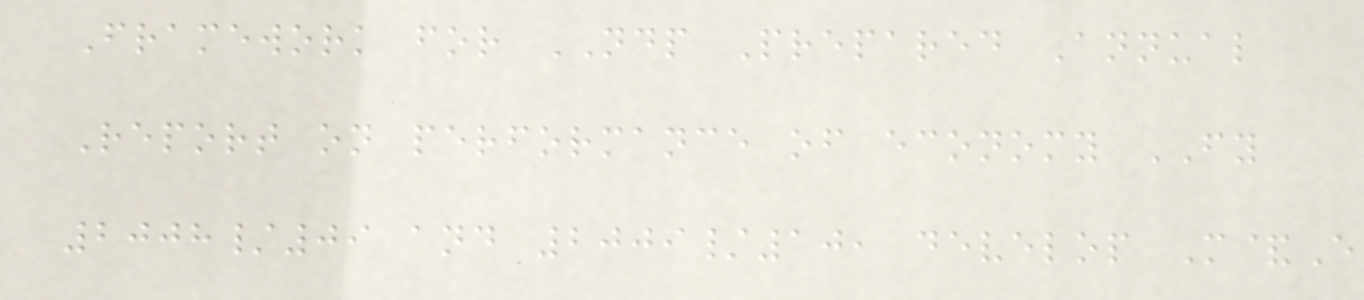Framework for NDP Prepared Annual
Report on performance of economy FY
2008/09 and 2009/10, develop M&E
